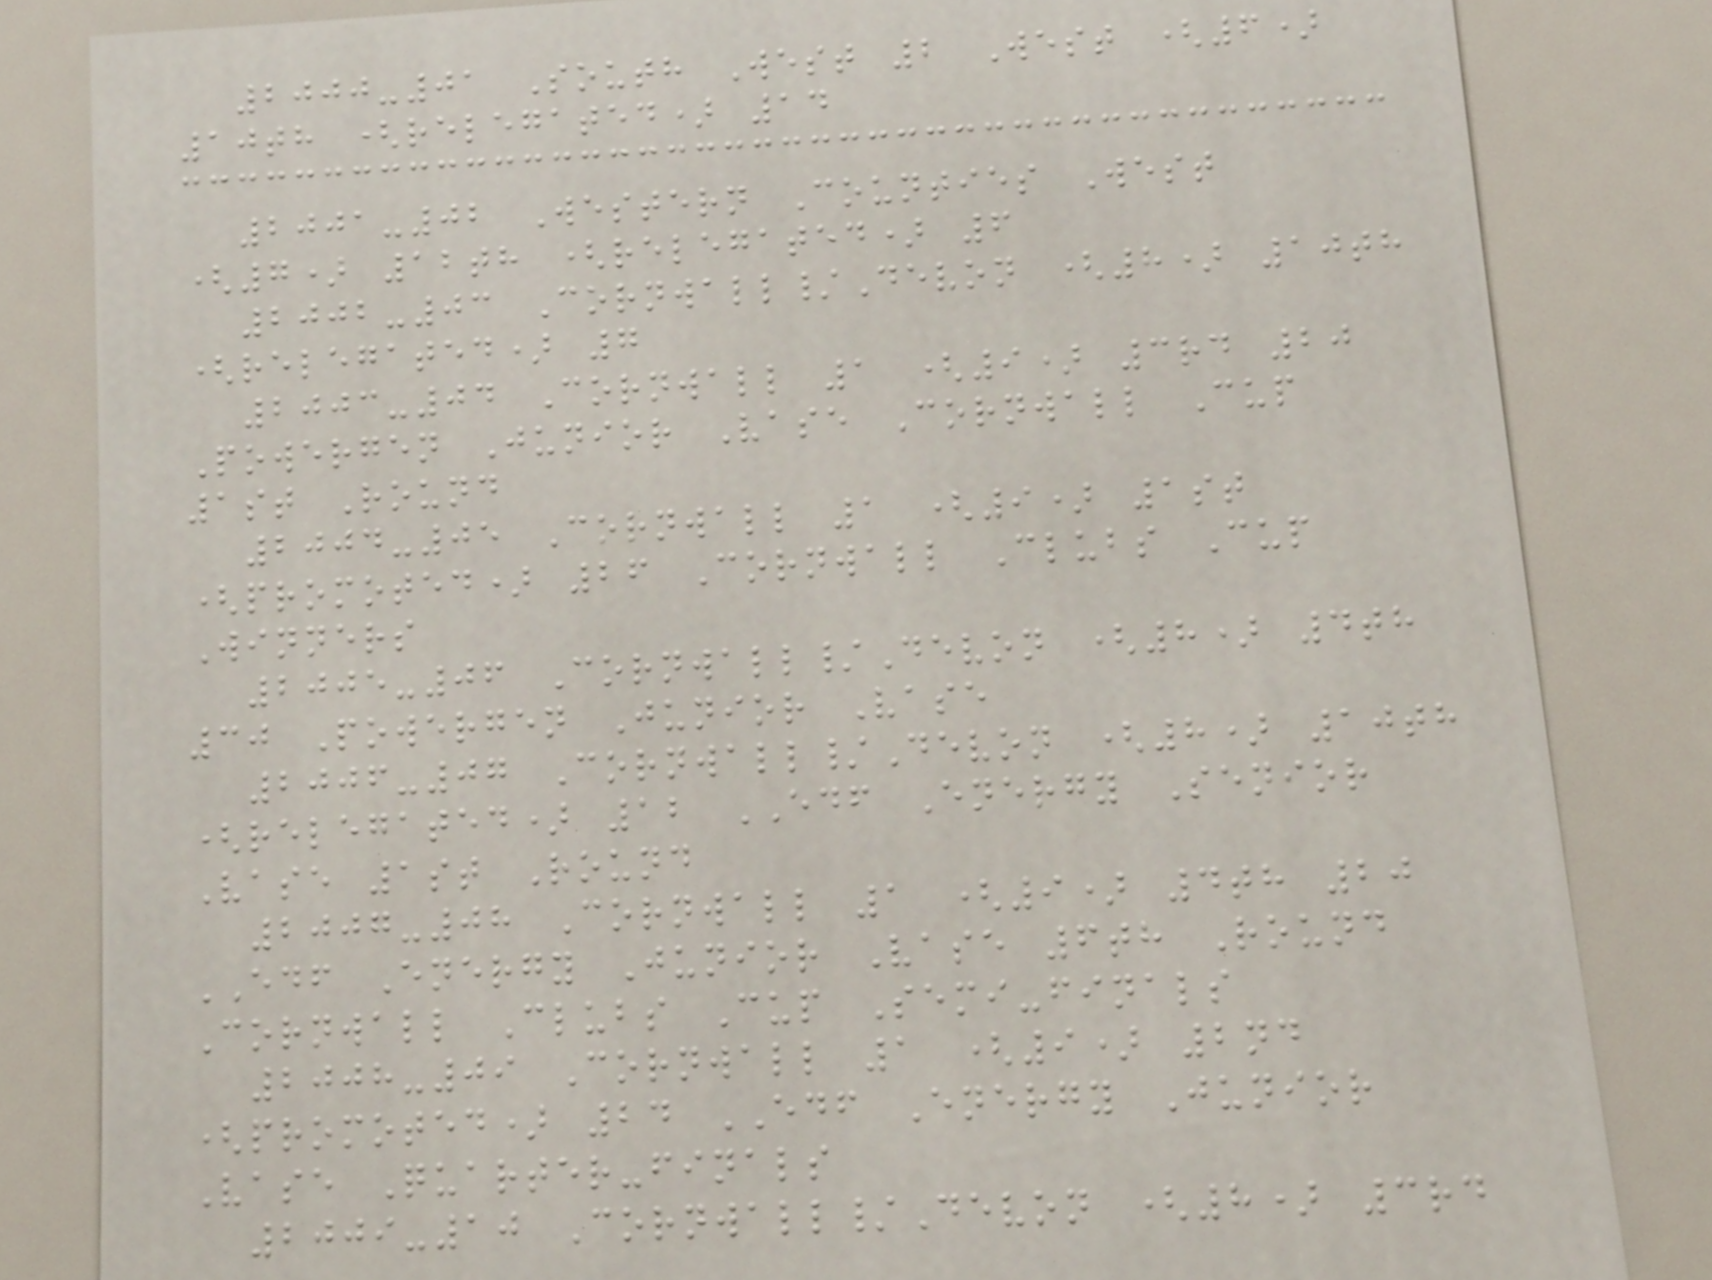2000-01 South West 2 West (6)
10th (relegated) 14
2001-02 Western Counties West
(7) 12th (relegated) 6
2002-03 Cornwall/Devon (8) 10th
(relegated) 7
2003-04 Cornwall 1 (9) 3rd 20
Powergen Junior Vase Cornwall Cup
1st Round
2004-05 Cornwall 1 (9) 1st
(promoted) 26 Cornwall Clubs Cup
Winners
2005-06 Cornwall/Devon (8) 4th
30 Powergen Junior Vase
2006-07 Cornwall/Devon (8) 10th
(relegated) 12 EDF Energy Senior
Vase 1st Round
2007-08 Cornwall 1 (9) 4th 20
EDF Energy Junior Vase 6th Round
Cornwall Clubs Cup Semi-finals
2008-09 Cornwall 1 (9) 2nd
(promoted) 24 EDF Energy Junior
Vase Quarter-finals
2009-10 Cornwall/Devon (8) 3rd
